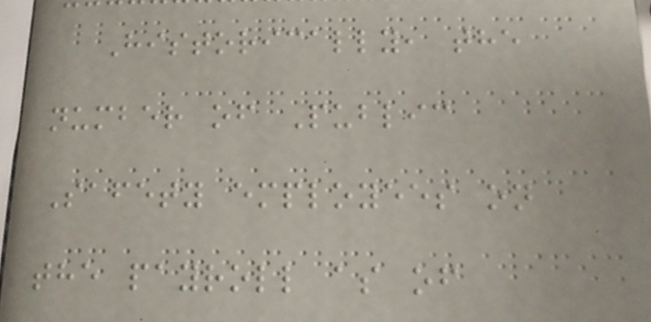Historically, the
number of Public
Safety employees on
the payroll as of
